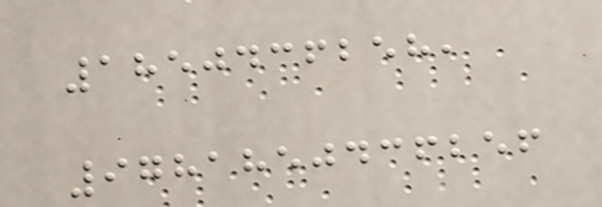1850436258,
9781850436256
